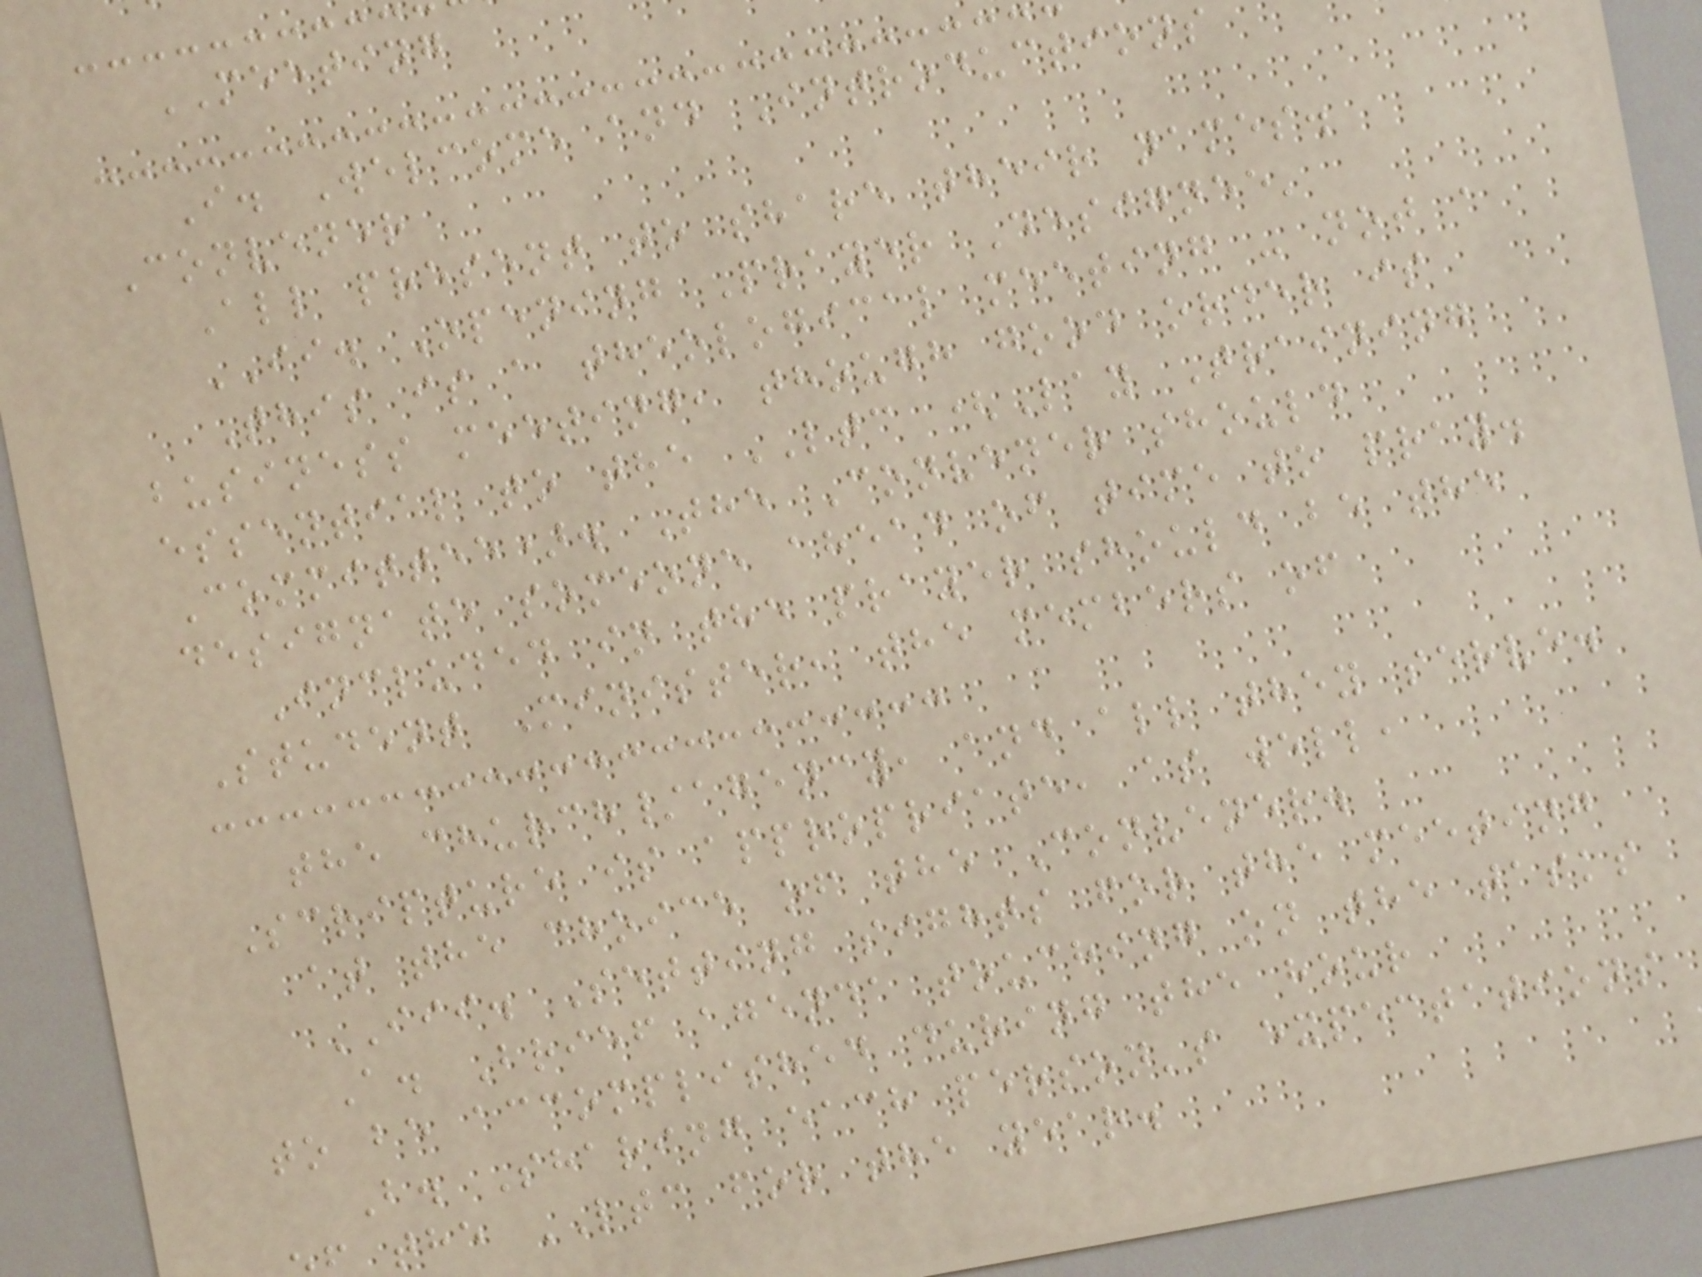MEETING
I. Welcome and Introductions
Convener
All present to share their names.
II. Opening Prayer Designee'
This is a theological meeting - not a
business meeting, though good order is
essential to the LTC (Lay Training
Committee). The Convener should
designate someone ahead of time to pray.
Included in the prayer should be the
Student Minister, the members of
the church/agency, and all they serve.
Scripture is appropriate, as well,
at the choice of the Convener.
III. Setting sights for the meeting
A. Brief agenda touching on the tasks
to be accomplished during the hour
B. Sharing each person's expectations
the LTC for the year.
